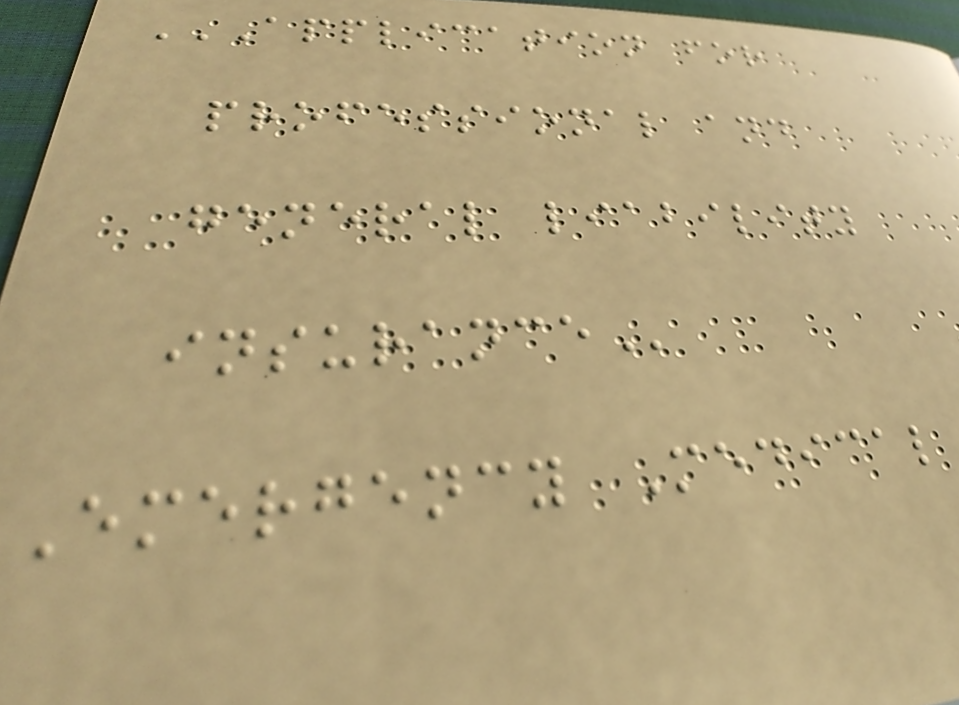APPLICATION FOR
PROFESSIONAL AND
GENERAL LIABILITY
INSURANCE
Emergency Medical
